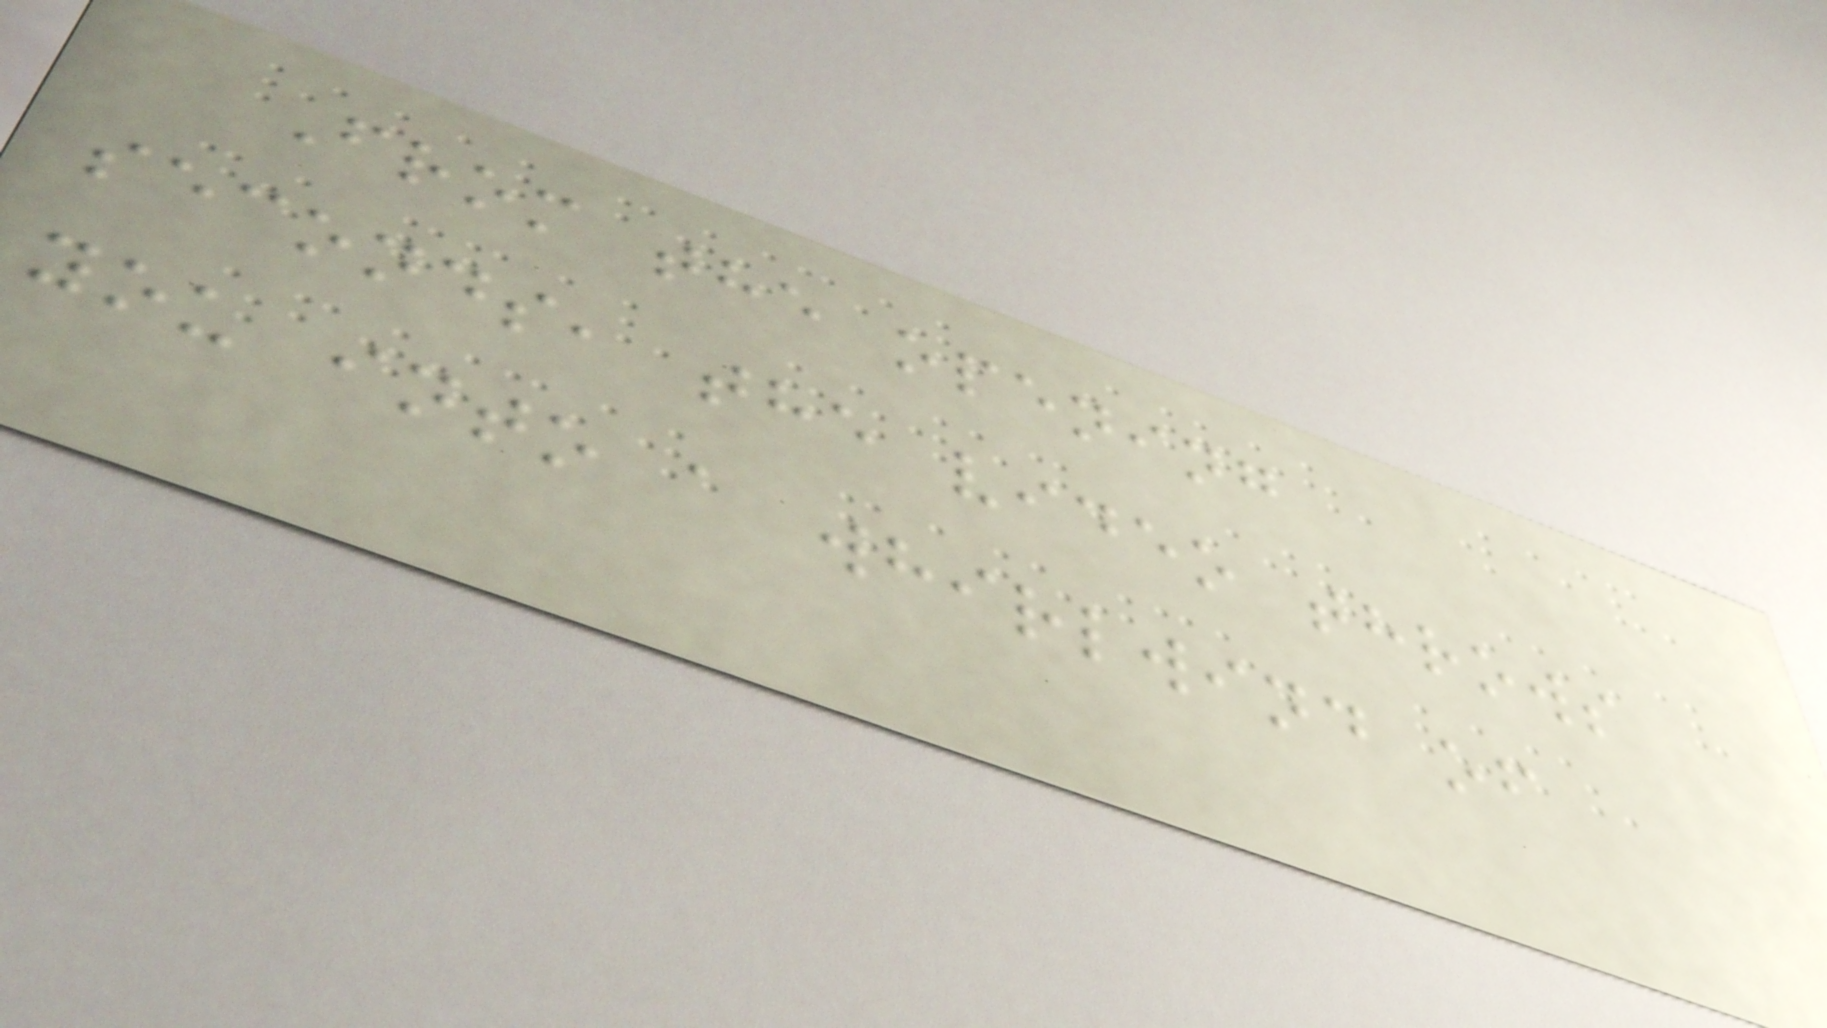From the opening
seconds, the video throws
you into a whirlwind of
